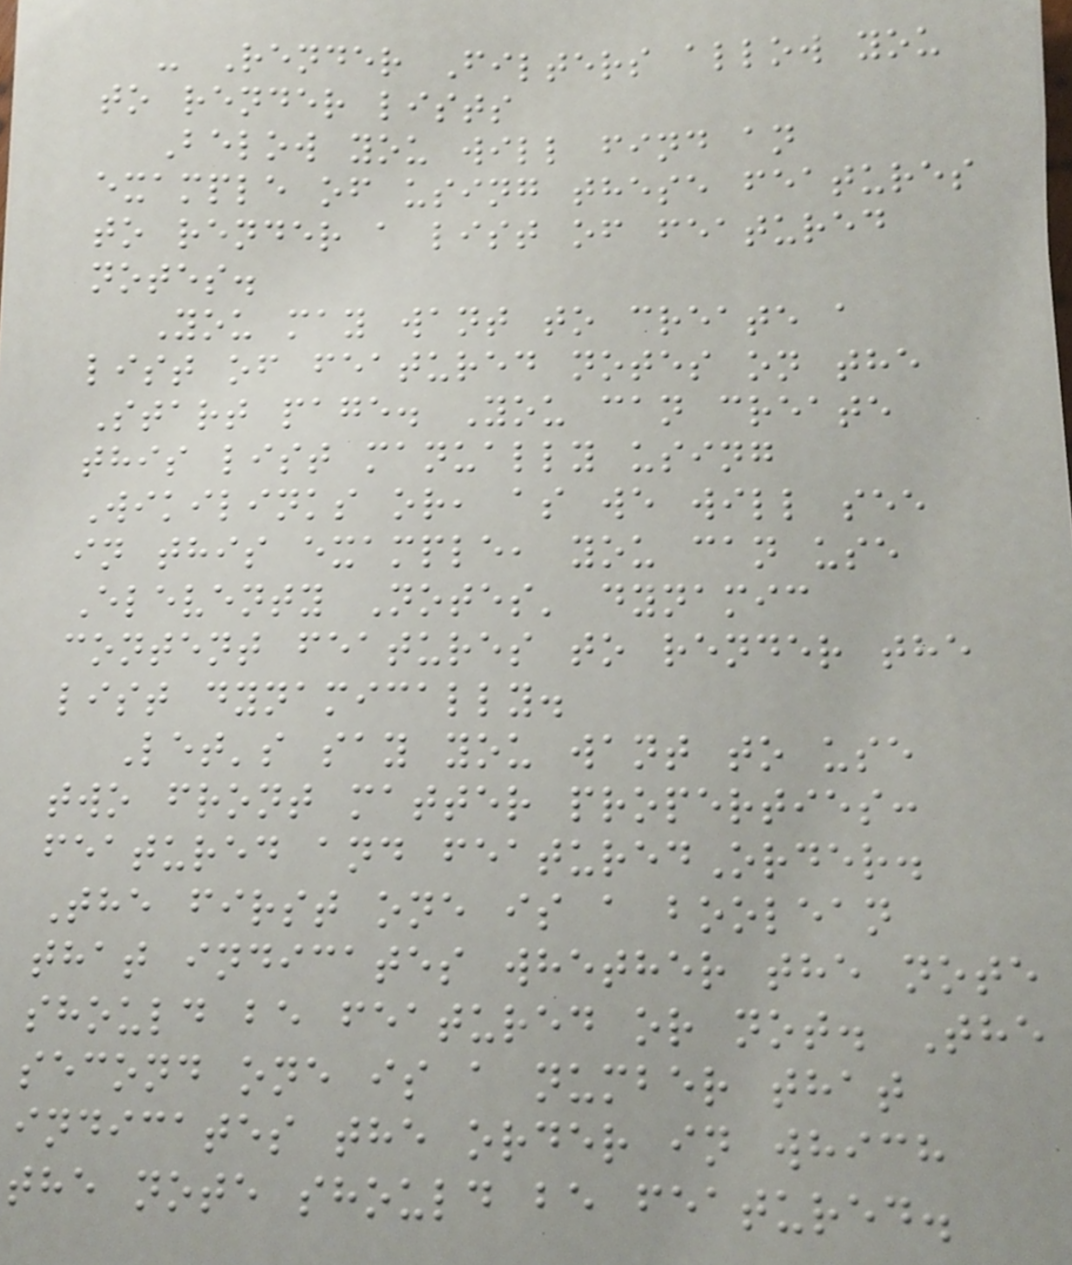- Render Filters allow you
to render lists
Below you will find an
example of using these features
to render a list of featured
notes.
You may want to create a
list of featured notes on the
Start page. You can create
this list manually using
Wikilinks or, as we will see
in this example, you can use
Eleventy Notes' dynamic
content features to render the
list dynamically.
Let's say you want to use
two front matter properties:
featured and featuredOrder.
The first one is a boolean
that indicates whether the note
should be featured or not. The
second one is a number that
indicates the order in which
the note should be featured.
